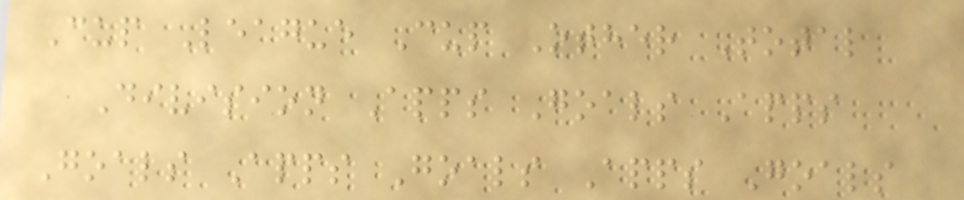Cup League Cup Other Total
Division Apps Goals Apps
Goals Apps Goals Apps Goals
